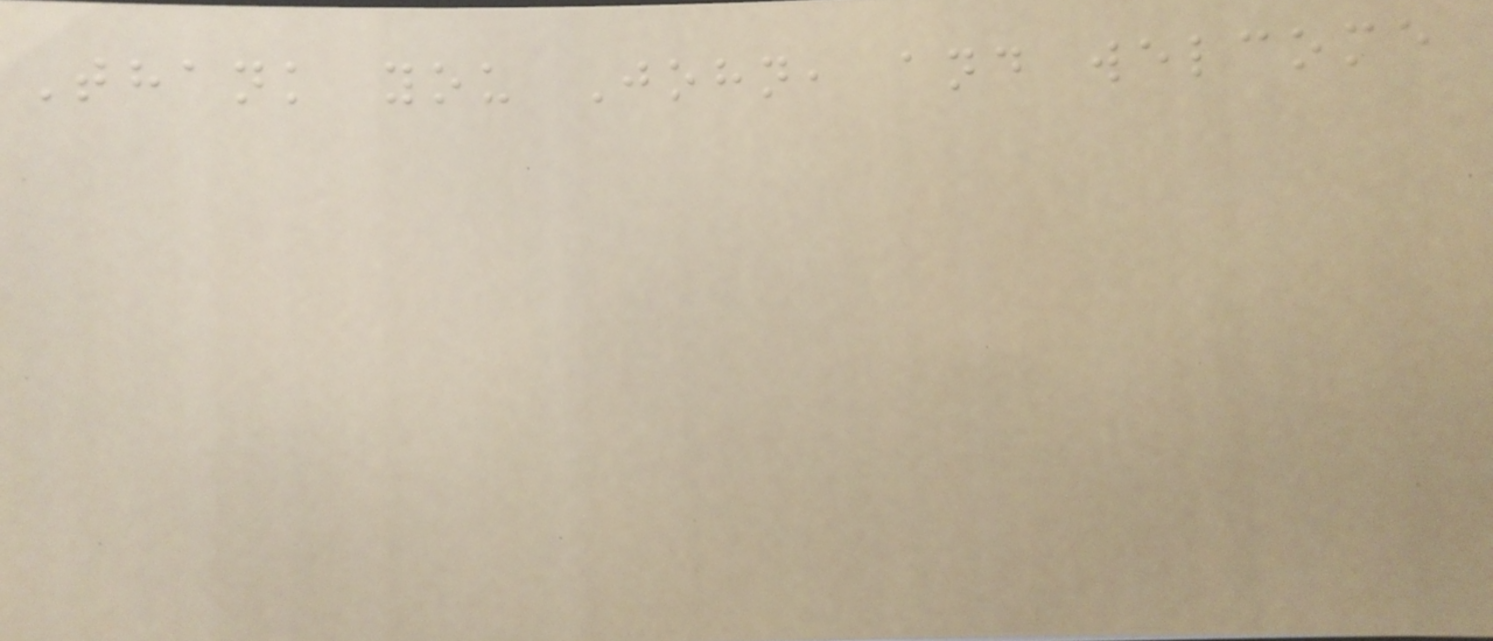Thank you John, and welcome
